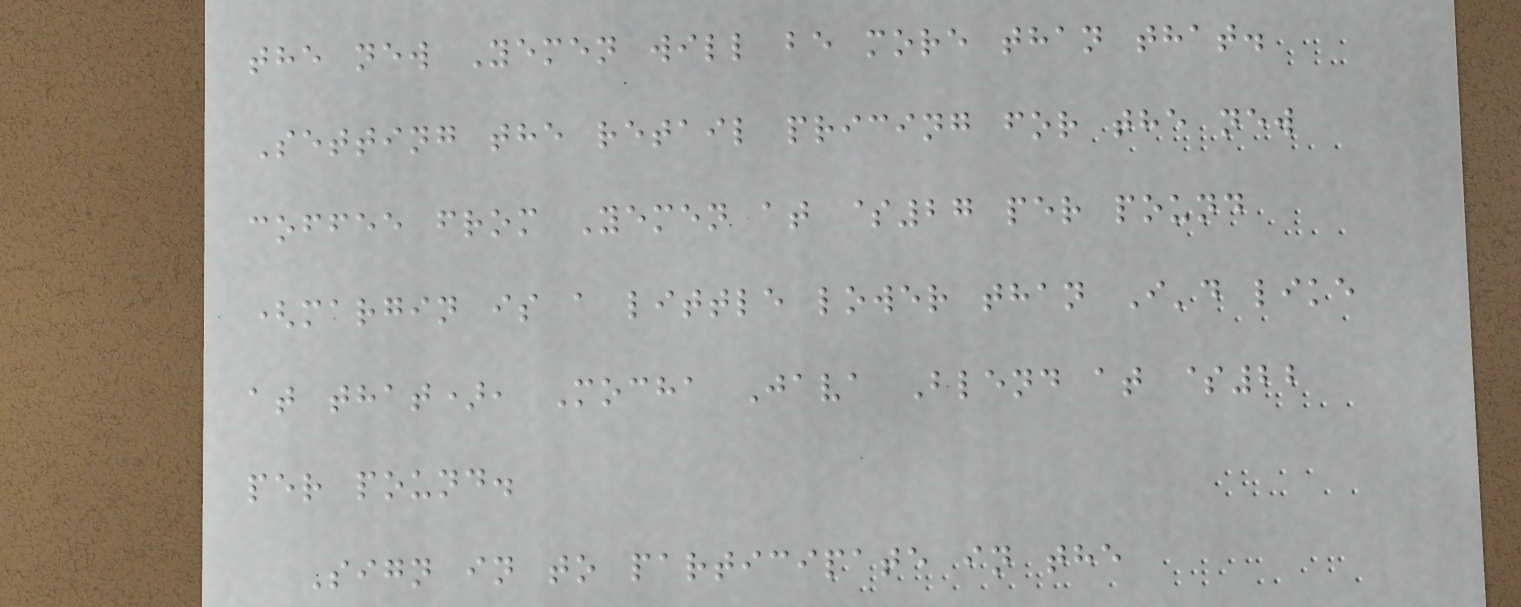the new Yemen will be more than that.
Setting the retail pricing for the new
coffee from Yemen at $27 per pound
(margin is a little lower than I'd like
at that), Mocha Java Blend at $22
per pound.
Sign in to participate in the
